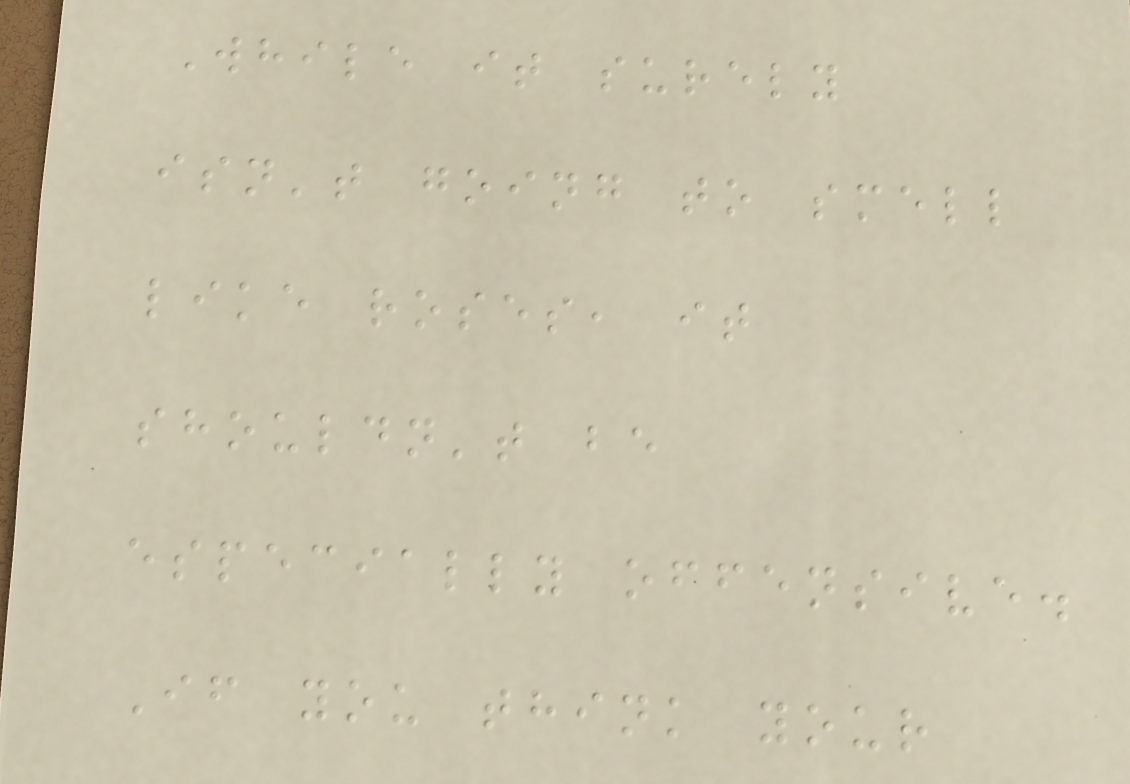While it surely
isn't going to smell
like roses, it
shouldn't be
especially offensive.
If you think your
